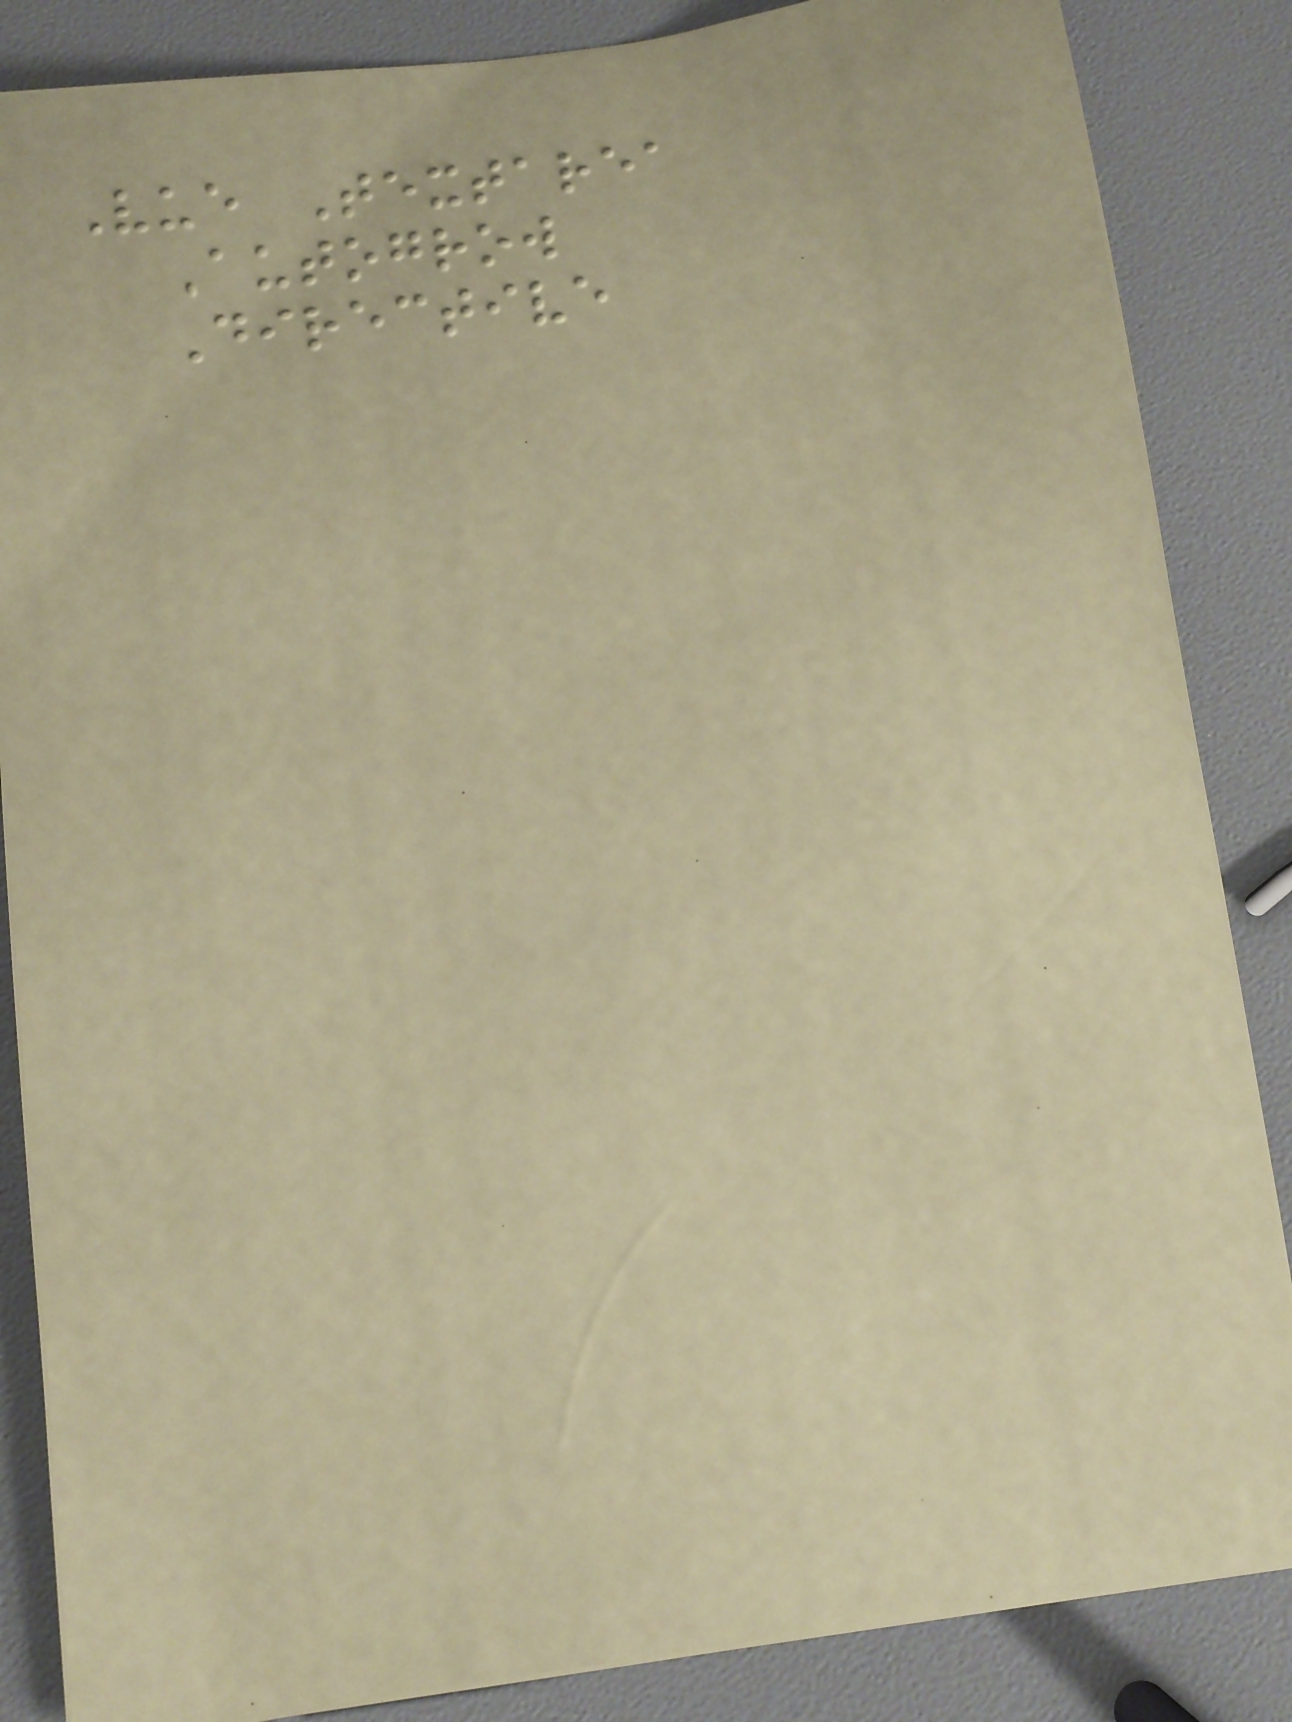Vue Textarea
Autogrow
Directive
